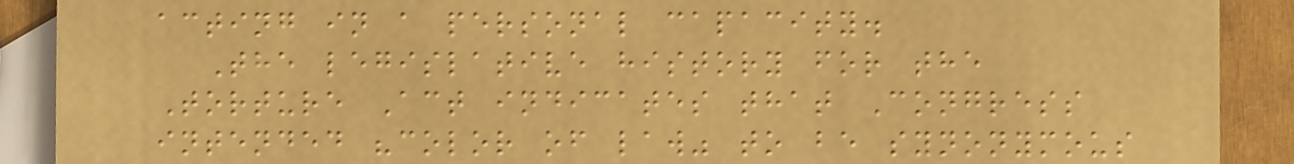acting in a personal capacity.
The legislative history for the
Torture Act indicates that Congress
intended "color of law" to be synonymous
